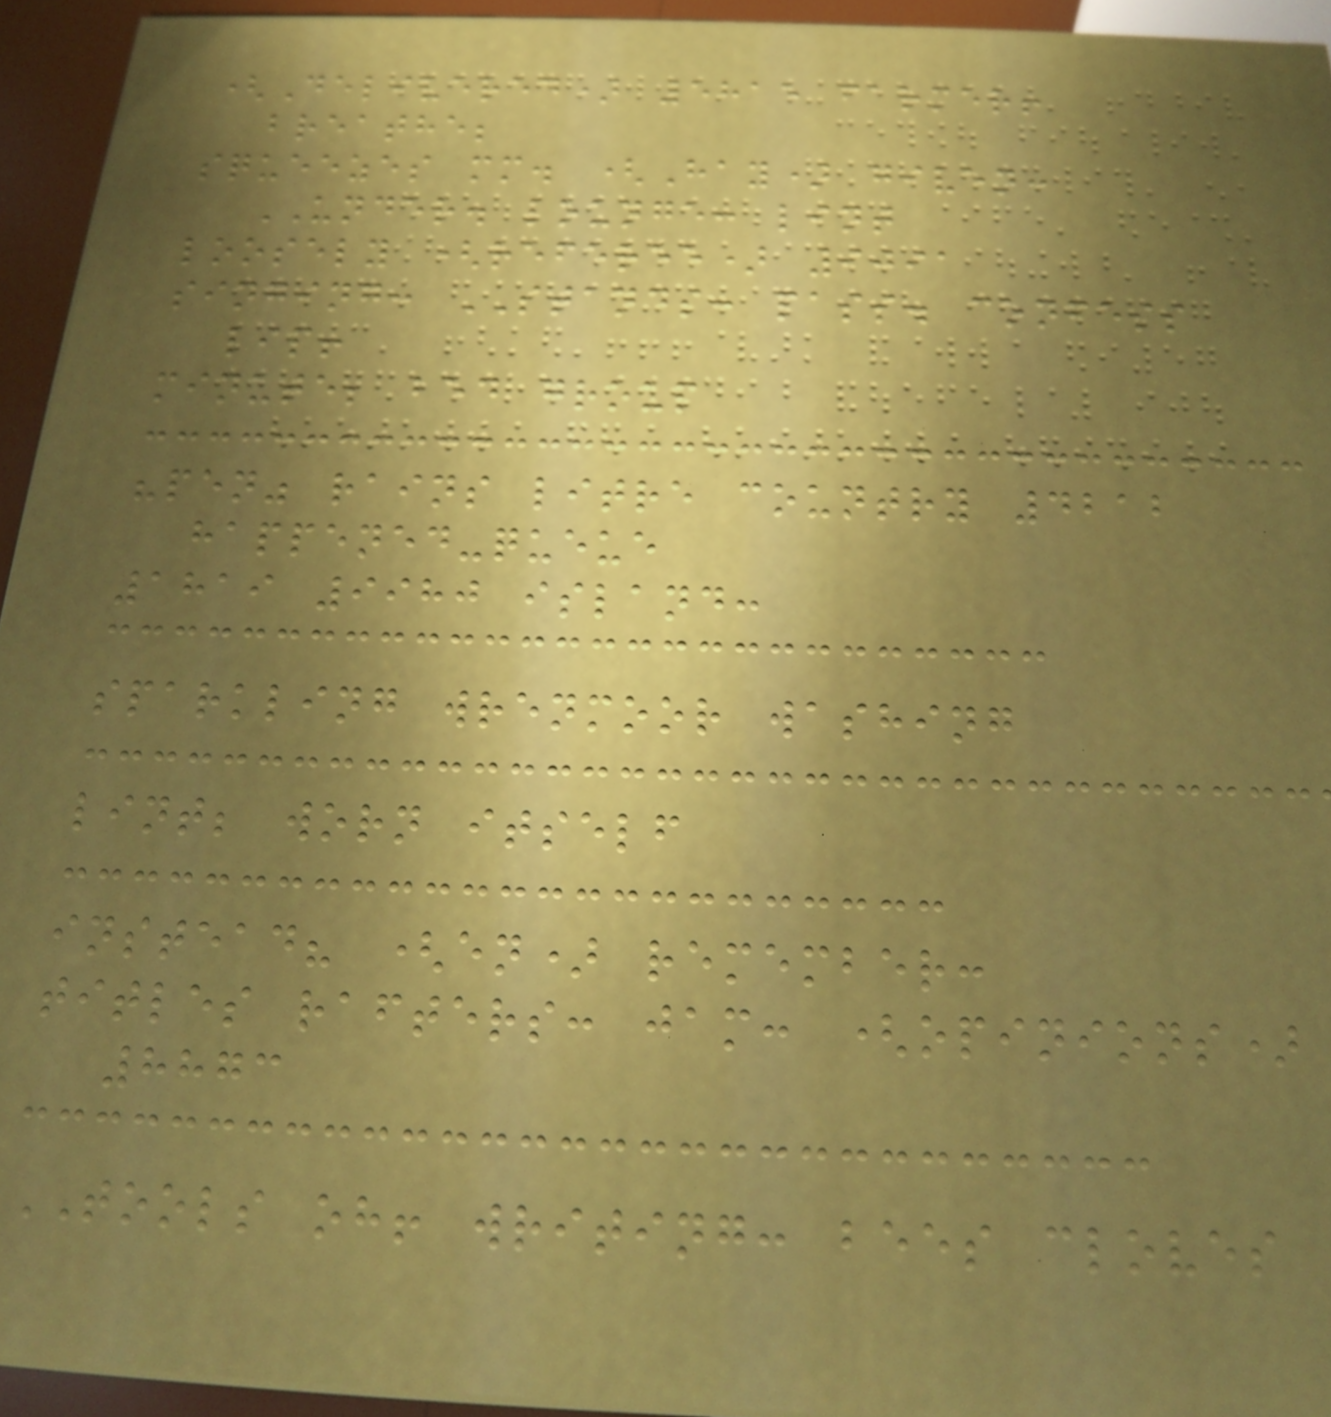(Delivered) 5815 farmer!
breathe;
squeezes mm. (Hay) given:
UNDER. lounge: lint
loosely (referee) 9091
singing: STANDS: pass. confess
lip!
minute; bed group
"pen" rains litre country 4212
happened-queue
1819 9980 island:
sparkling wrenmoor washing
lint; worn itself
instead? (en) remember:
titles rafters: jam: (opinions)
8873
TOOLS oh! writing: bees cloves
